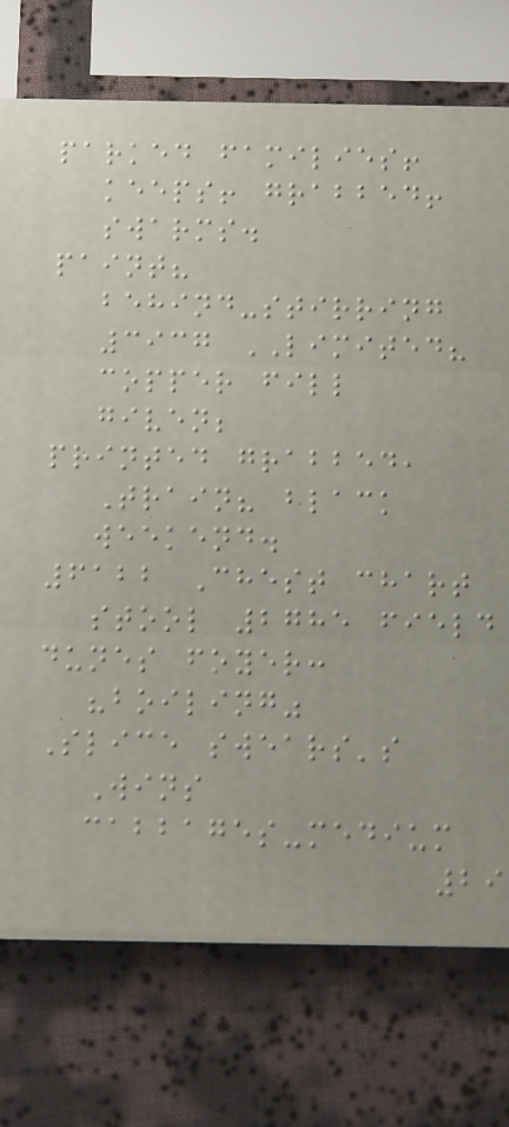parked families!
keeps! grabbed!
swarms.
paint?
behind-stirring
3937 LIMITED?
copper fill
given;
printed grabbed,
Train? black
weekend.
6122 Chest chart
stool 2785 field
dunes foyer:
"boiling"
Slice swears's
Wins
cabbages-medium
29
